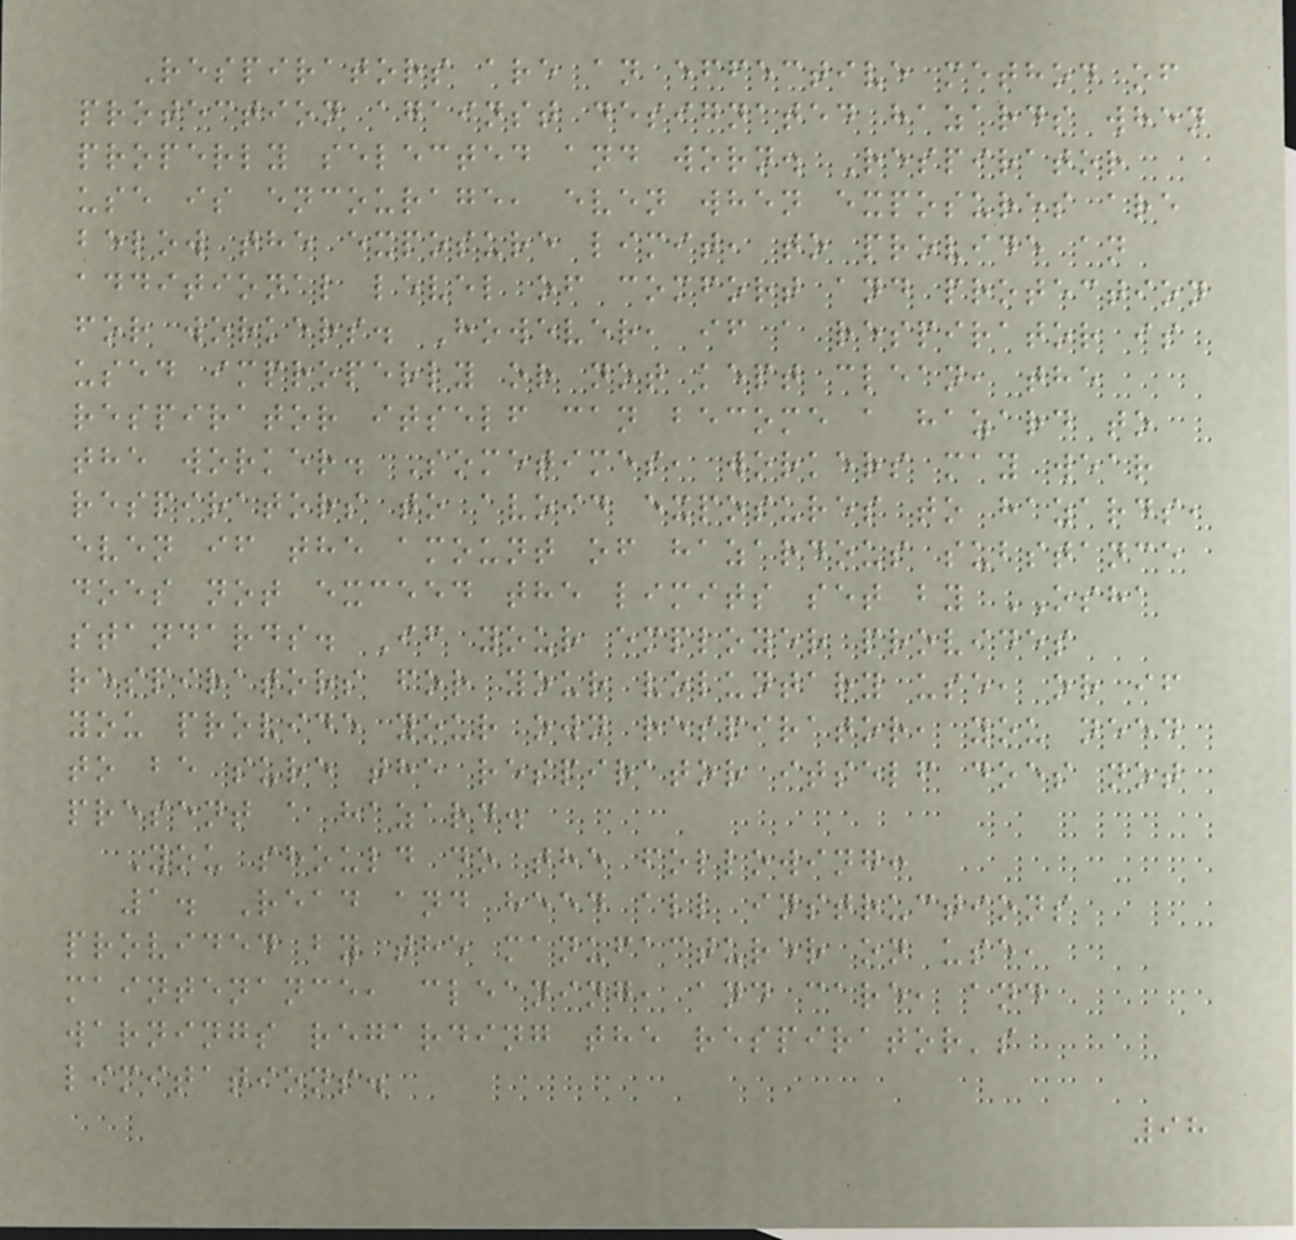Respirators are an effective method of
protection against designated hazards when
properly selected and worn. Respirator
use is encourage, even when exposures are
below the exposure limit, to provide an
additional level of comfort and protection
for workers. However, if a respirator is
used improperly or not kept clean, the
respirator itself can become a hazard to
the worker. Sometimes, workers may wear
respirators to avoid exposures to hazards,
even if the amount of hazardous substance
does not exceed the limits set by OSHA
standards. If your employer provides
respirators for your voluntary use, or if
you provide your own respirator, you need
to be sure the respirator itself does not
present a hazard.
You should do the following:
1. Read and heed all instructions
provided by the manufacturer on use,
maintenance, cleaning, and care, and
warnings regarding the respirator's
limitations.
98
